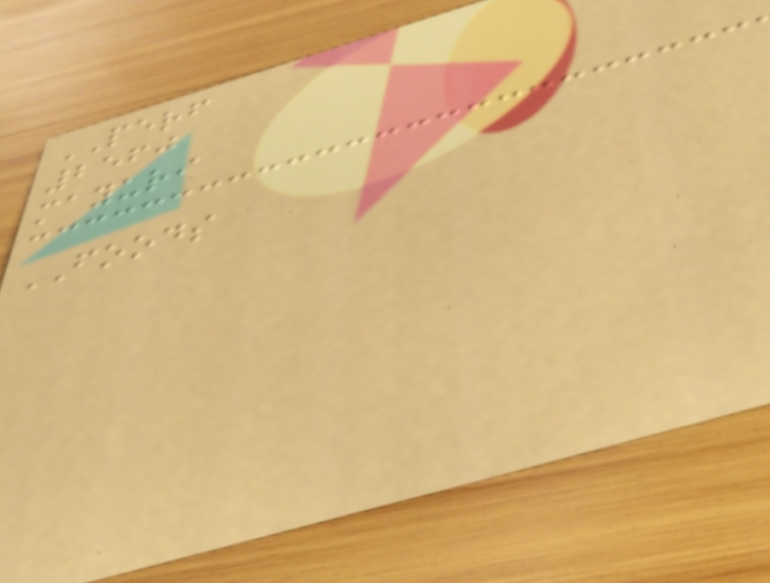PERF
2560
mayuri
FOODS
